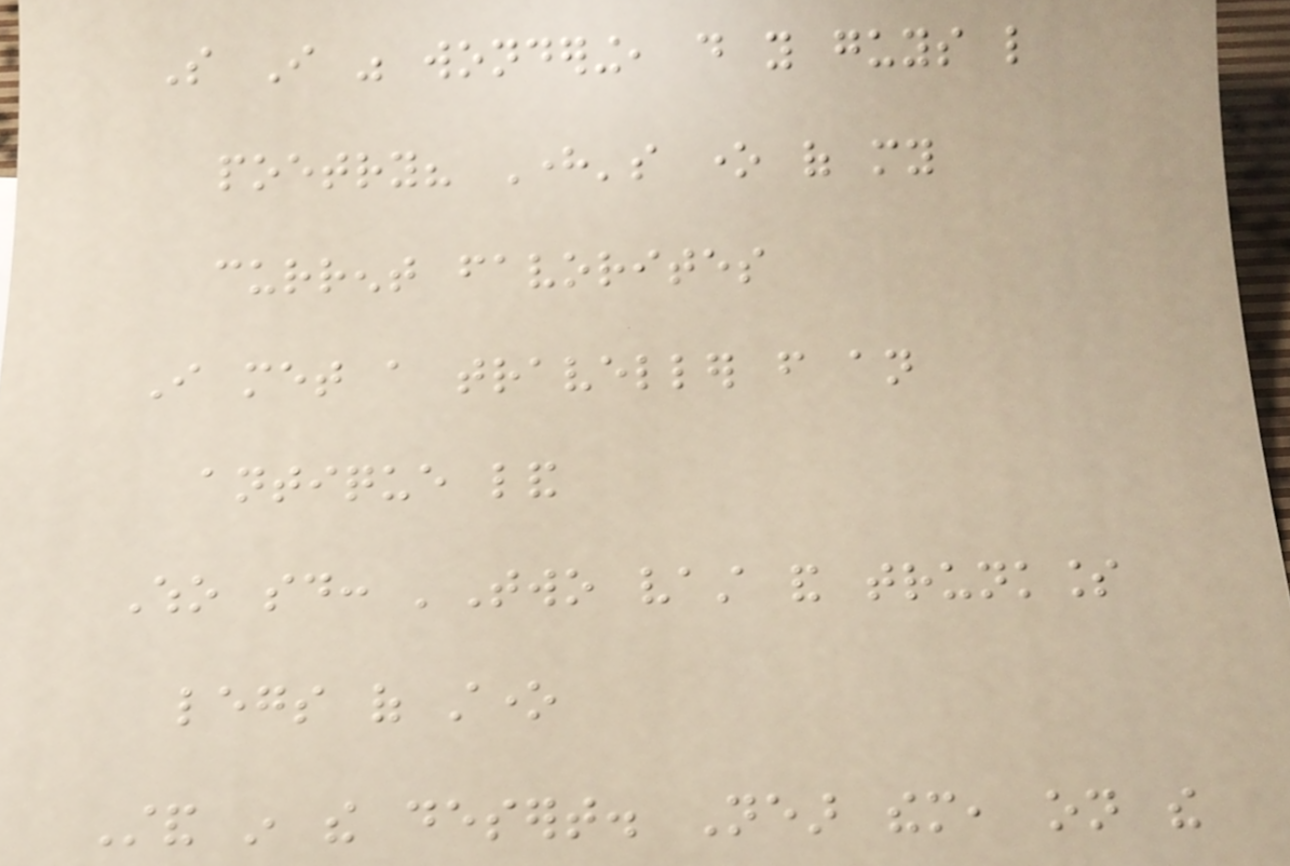So I was wondering, do you guys like
poetry? Here's one of my
current favorites
I met a traveller from an
antique land
Who said: 'Two vast and trunkless
legs of stone
Stand in the desert. Near them, on the
